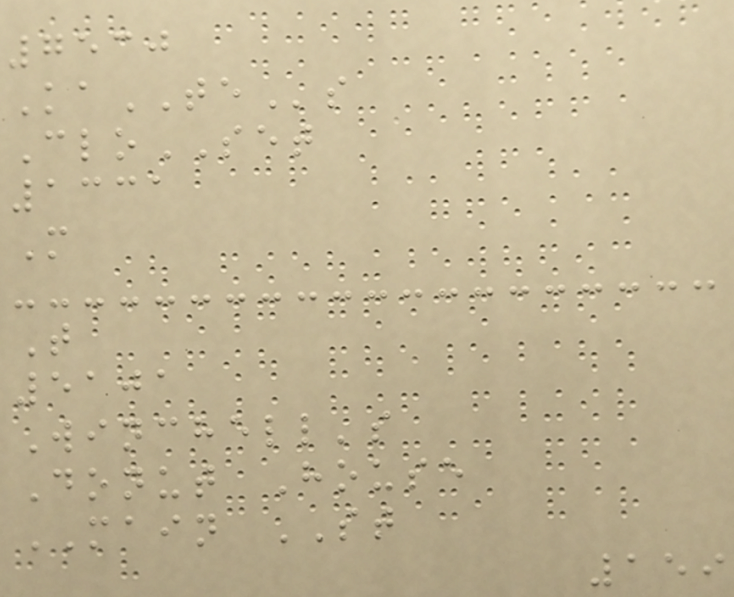7530
KaTEs
CloSET
1331
M
T
5101
Winchell's
Donut House
MAIN ST
159
